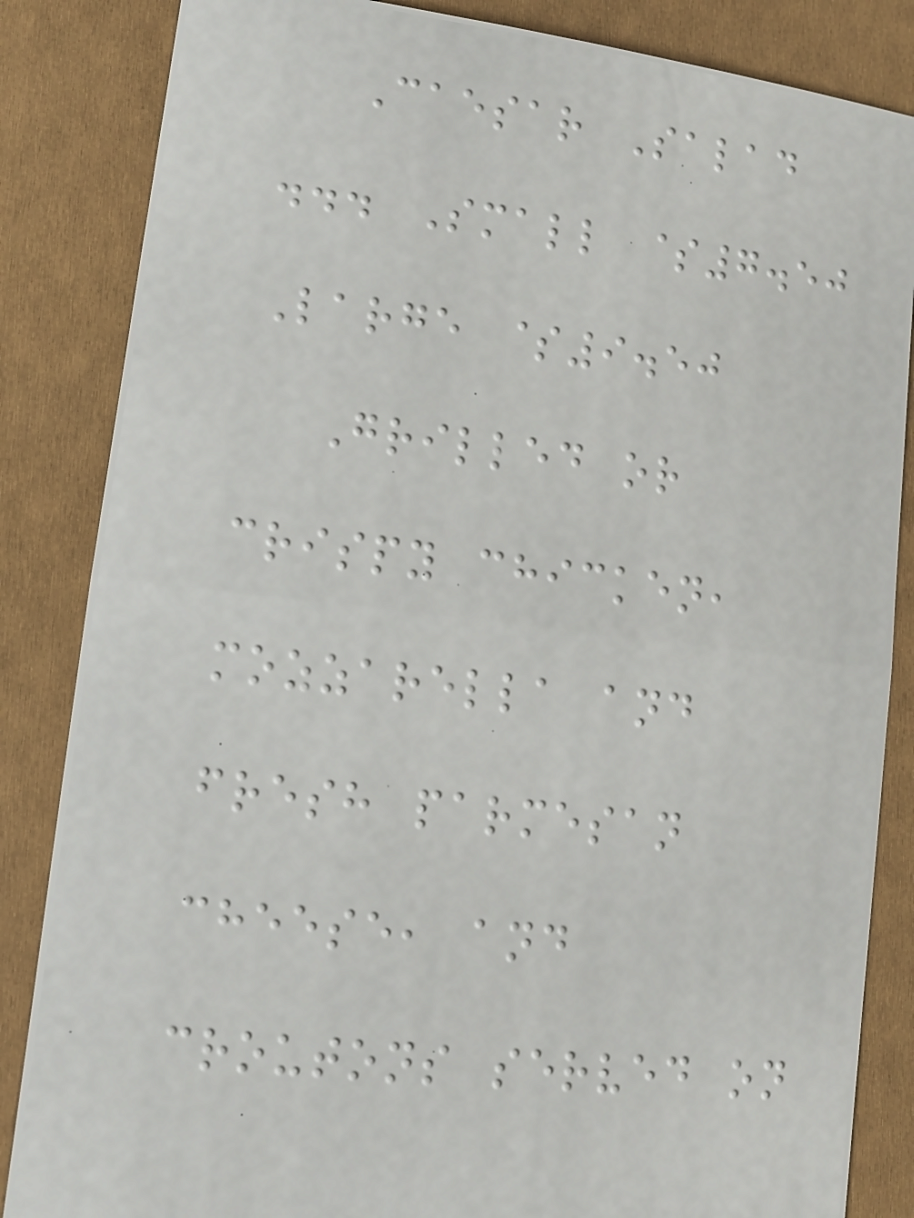Caesar Salad
... Small $7.50
Large $9.50
Grilled or
crispy chicken,
mozzarella and
fresh parmesan
cheese, and
croutons served on
